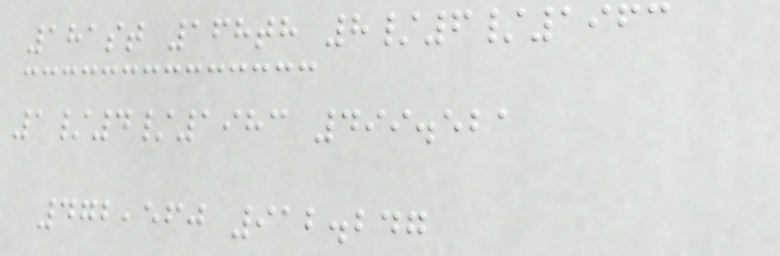181st 168th 8/6/1963
1/4/1983 499.521
472,560 912.247
